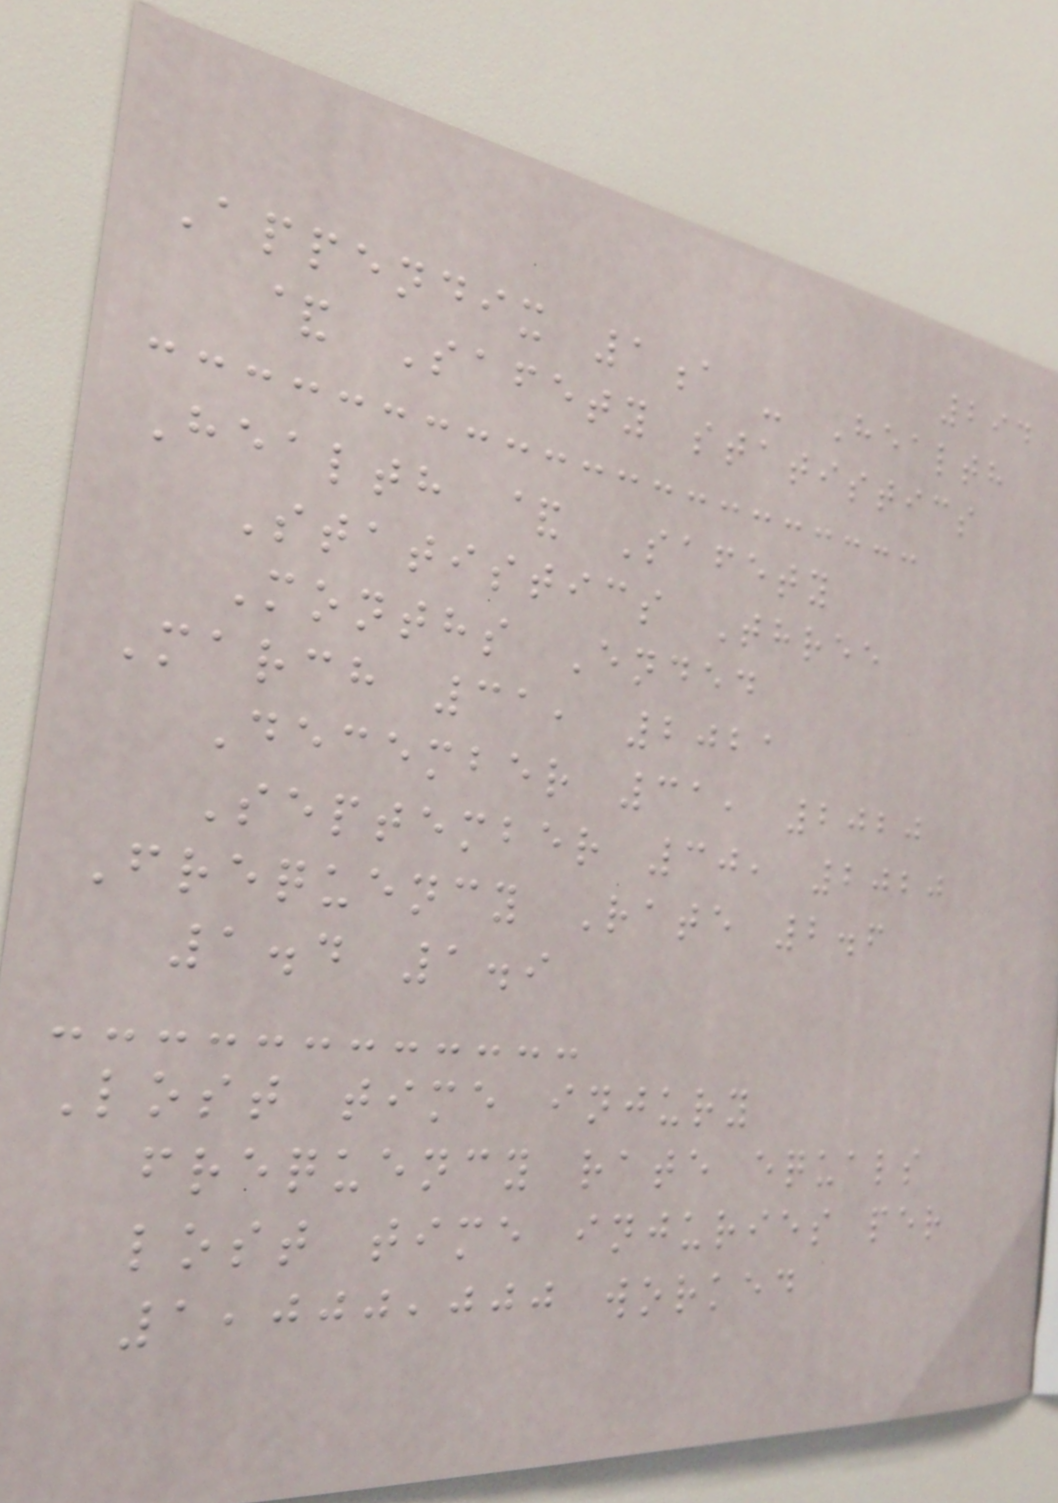294
Appendix 1a - Health
& Safety statistics
Health & Safety
Statistics Three
Months Ended
March 31, 2021
December 31, 2020
September 30, 2020
Frequency Rate 2.6
1.4 1.9
Lost time injury
frequency rate equals
lost time injuries per
1,000,000 worked
